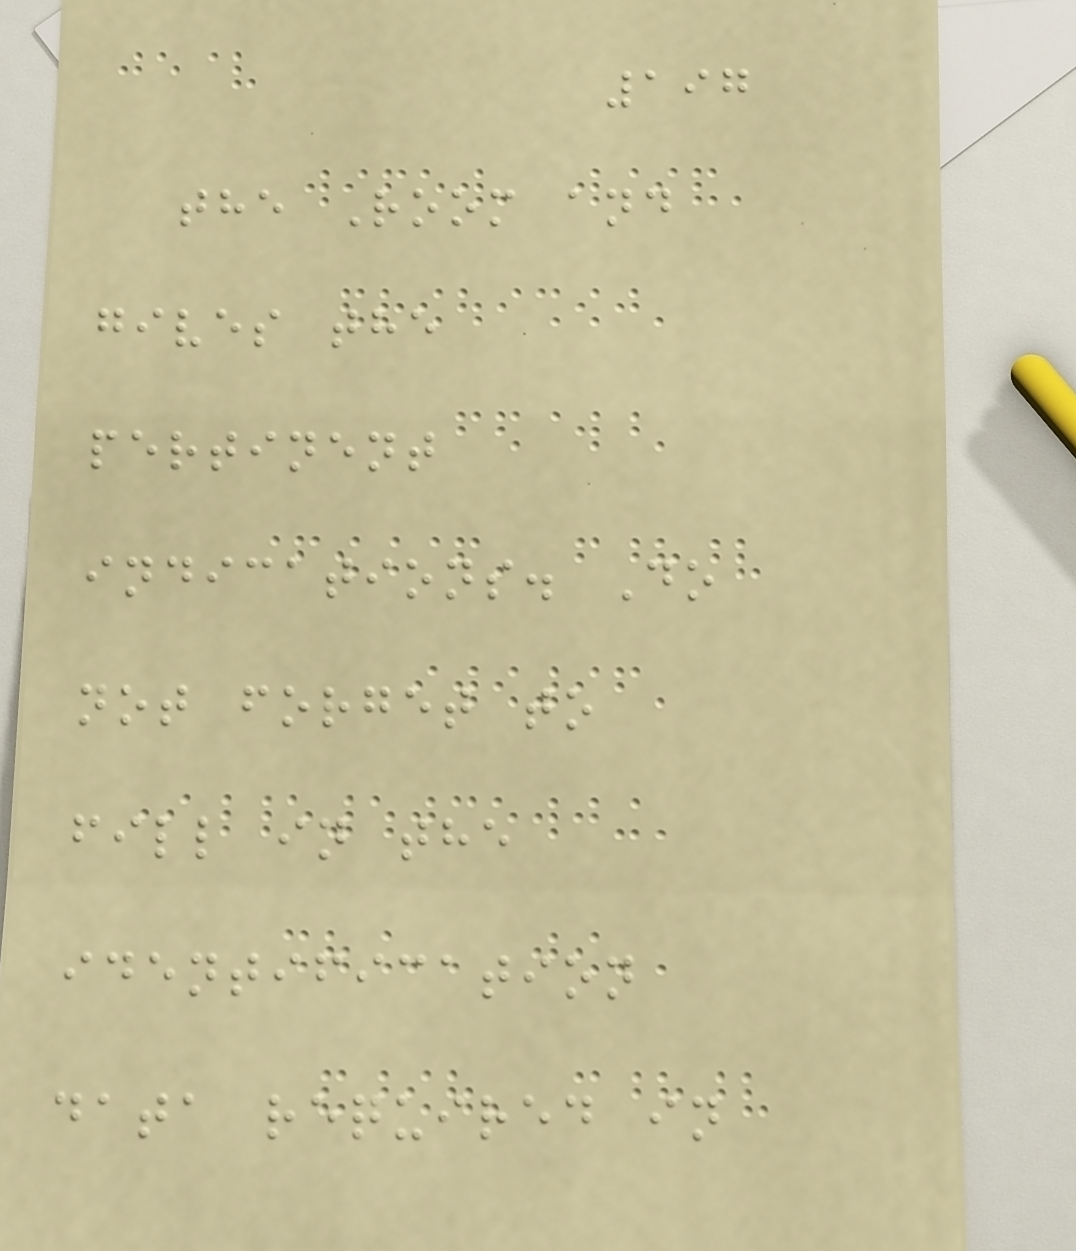197
the Room and
gives the
pertinent
indications. Do
not forget to
fill in the
identification
data required in
